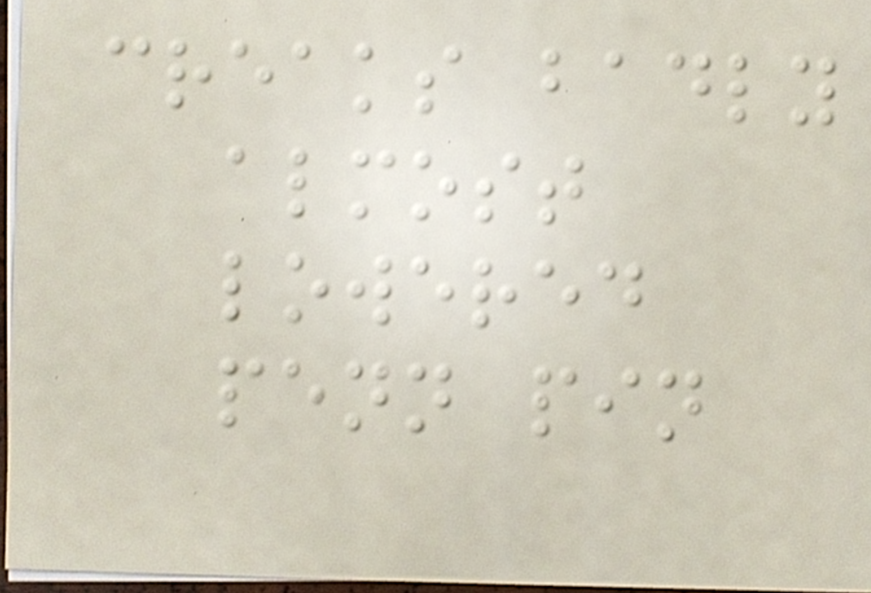creaks badly
almost
lowered
penn pin
